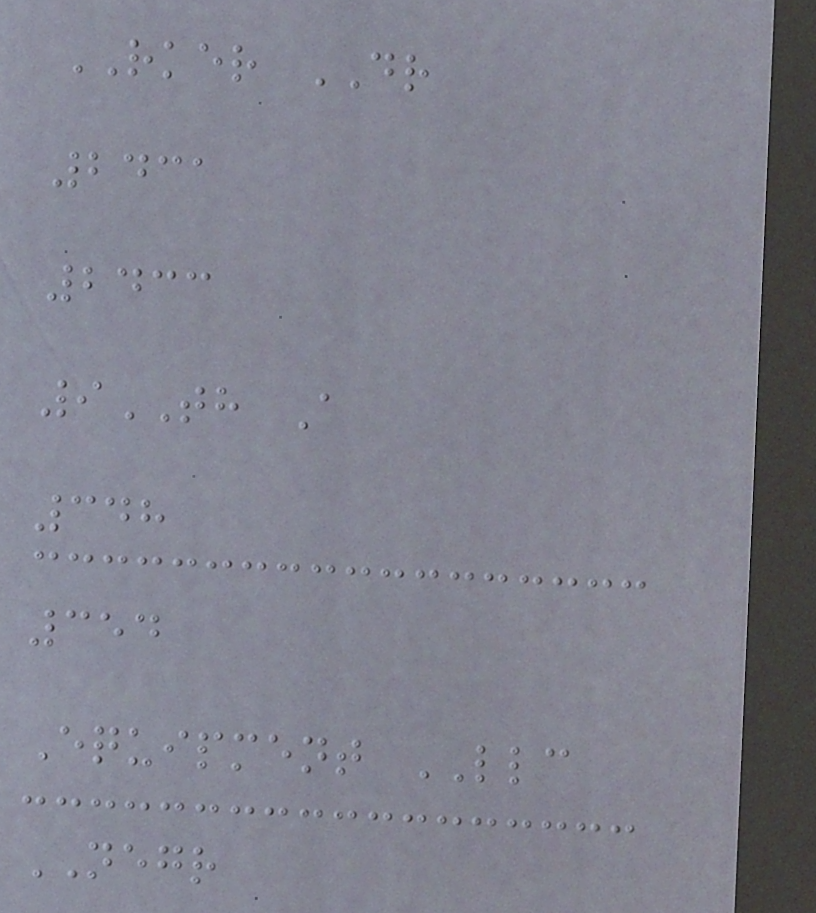RKER DR
2431
2433
9TH A
348
354
Equipment LLC
NEGR
